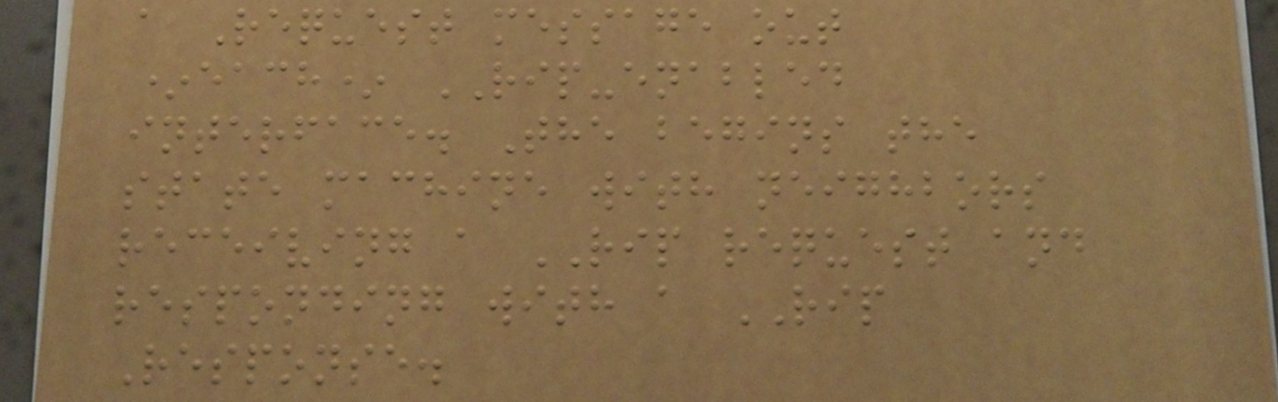a Request message out
*each* RIP-enabled
interface. The begins the
state machine with neighbors
receiving a RIP request and
responding with a RIP
Response.
